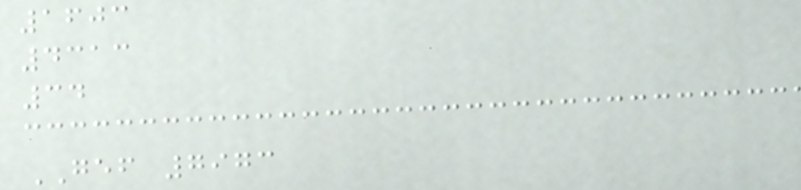1603
4313
34
GEF 7973
